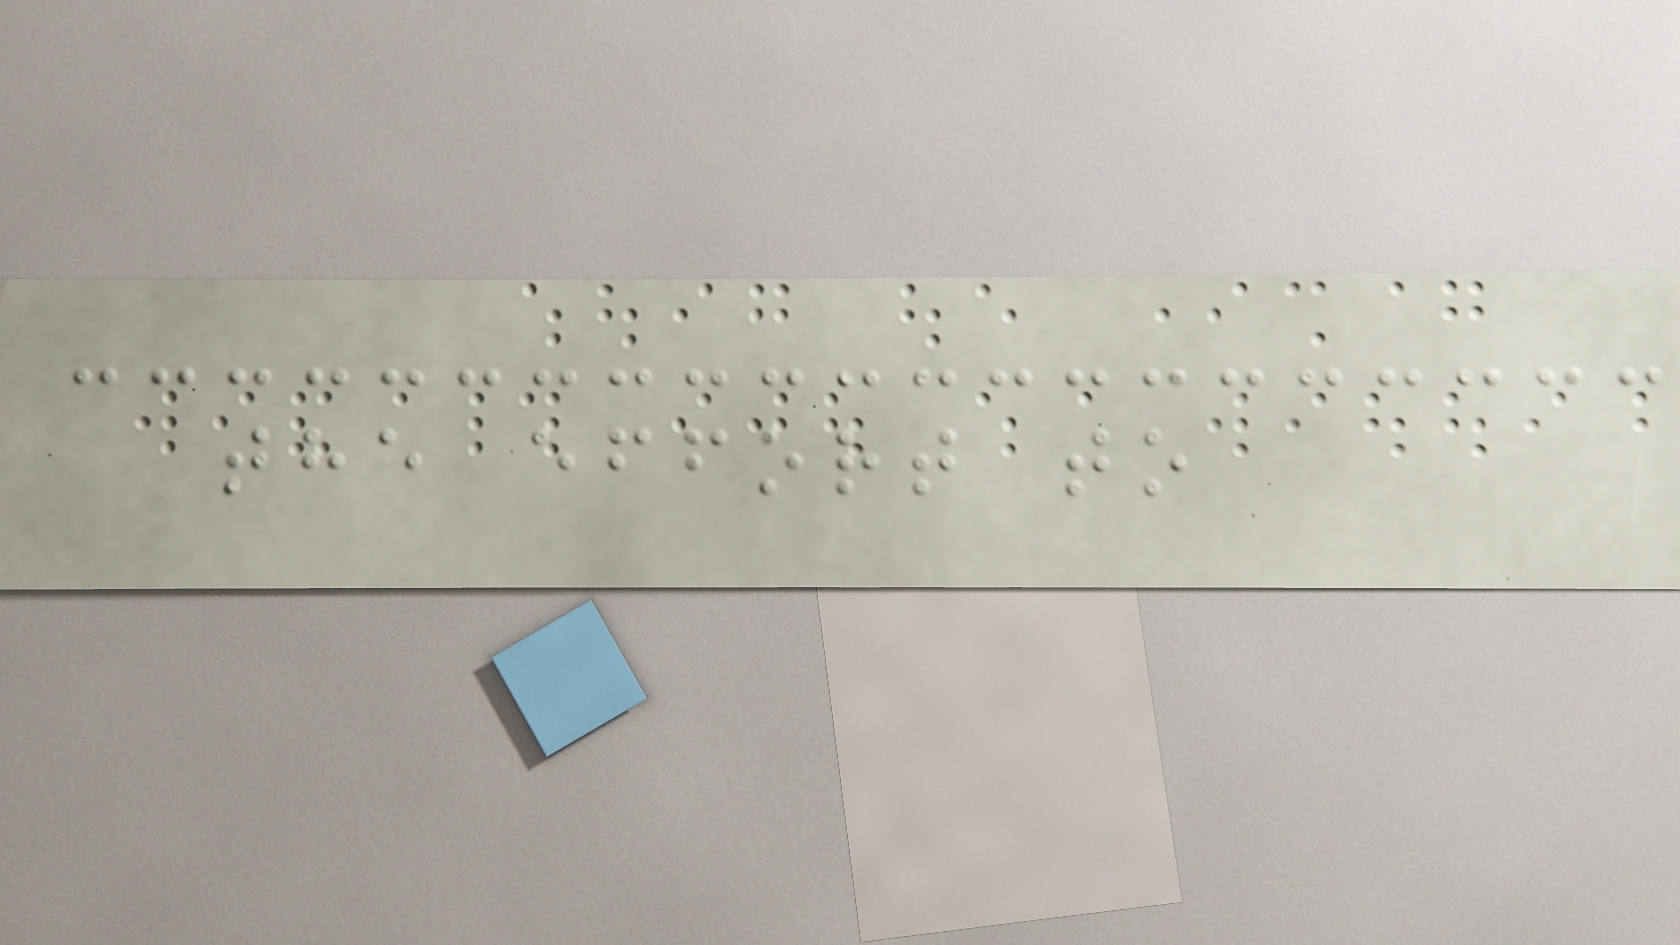the effort to
